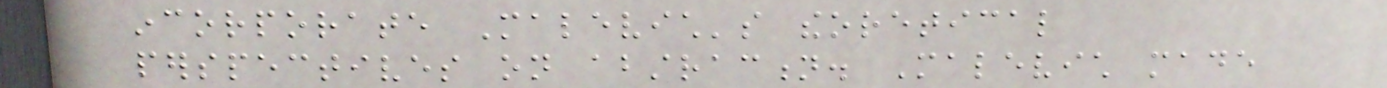incorporate Malevich's theoretical
perspectives on abstraction. Malevich made
